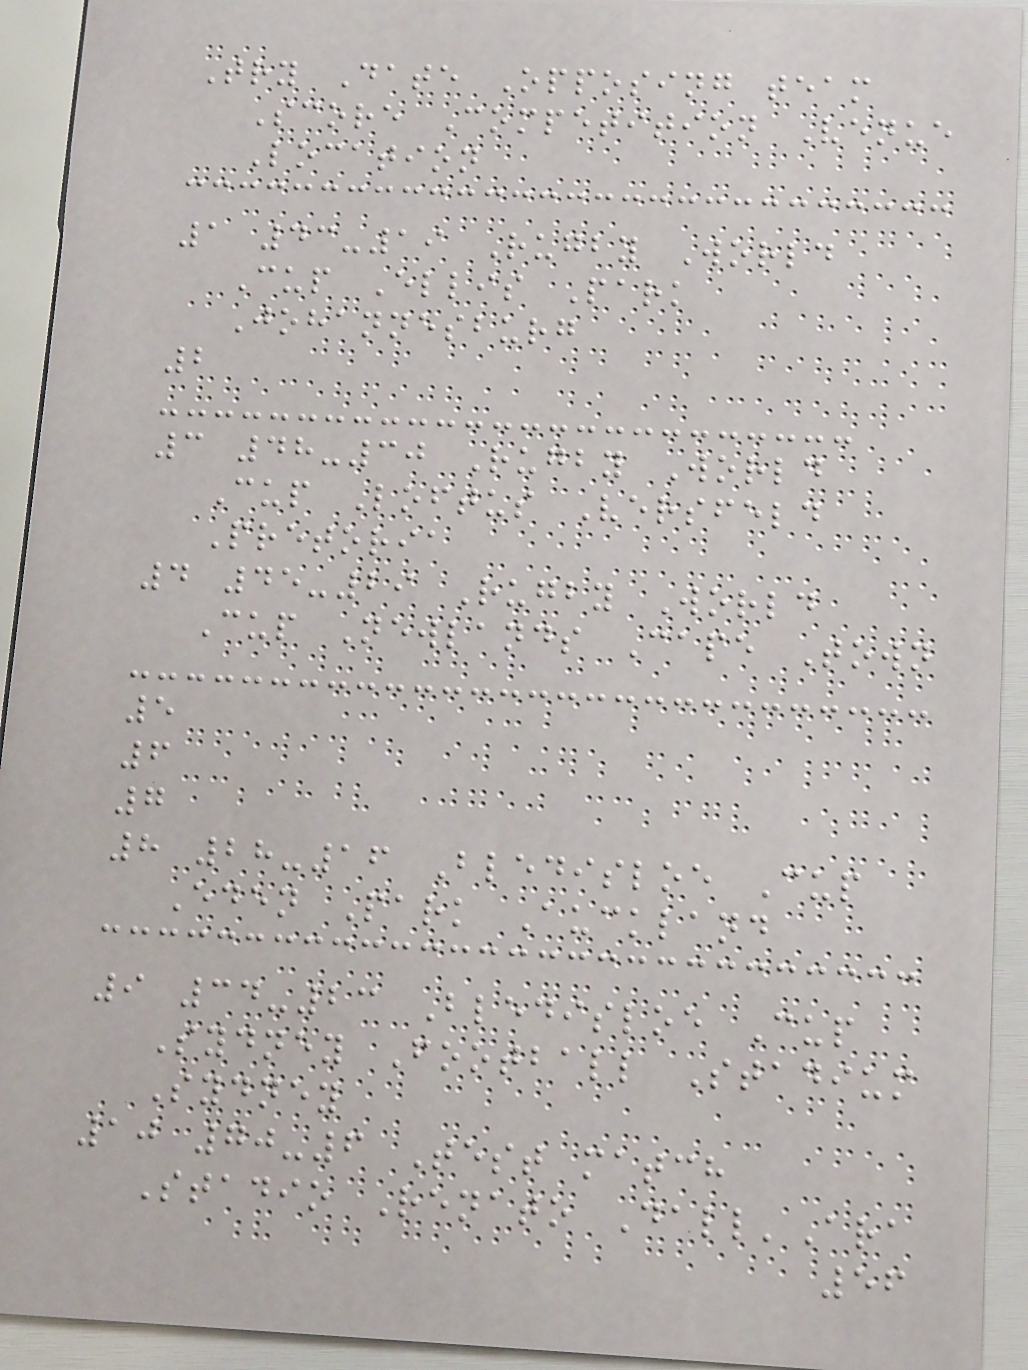Try Date Opposing team
Score Competition Venue
Location
1 43-19 Rugby World
Cup Ellis Park
Johannesburg
2
3 48-30 Rugby World
Cup Loftus Versfeld
Pretoria
4 45-29 Rugby World
Cup Newlands Cape Town
5
6
7
8 28-16 Bledisloe Cup
Eden Park Auckland
9 34-23 Bledisloe Cup
Sydney Football Stadium
Sydney
10 70-6 Test match
Stadio Renato Dall'Ara
56
